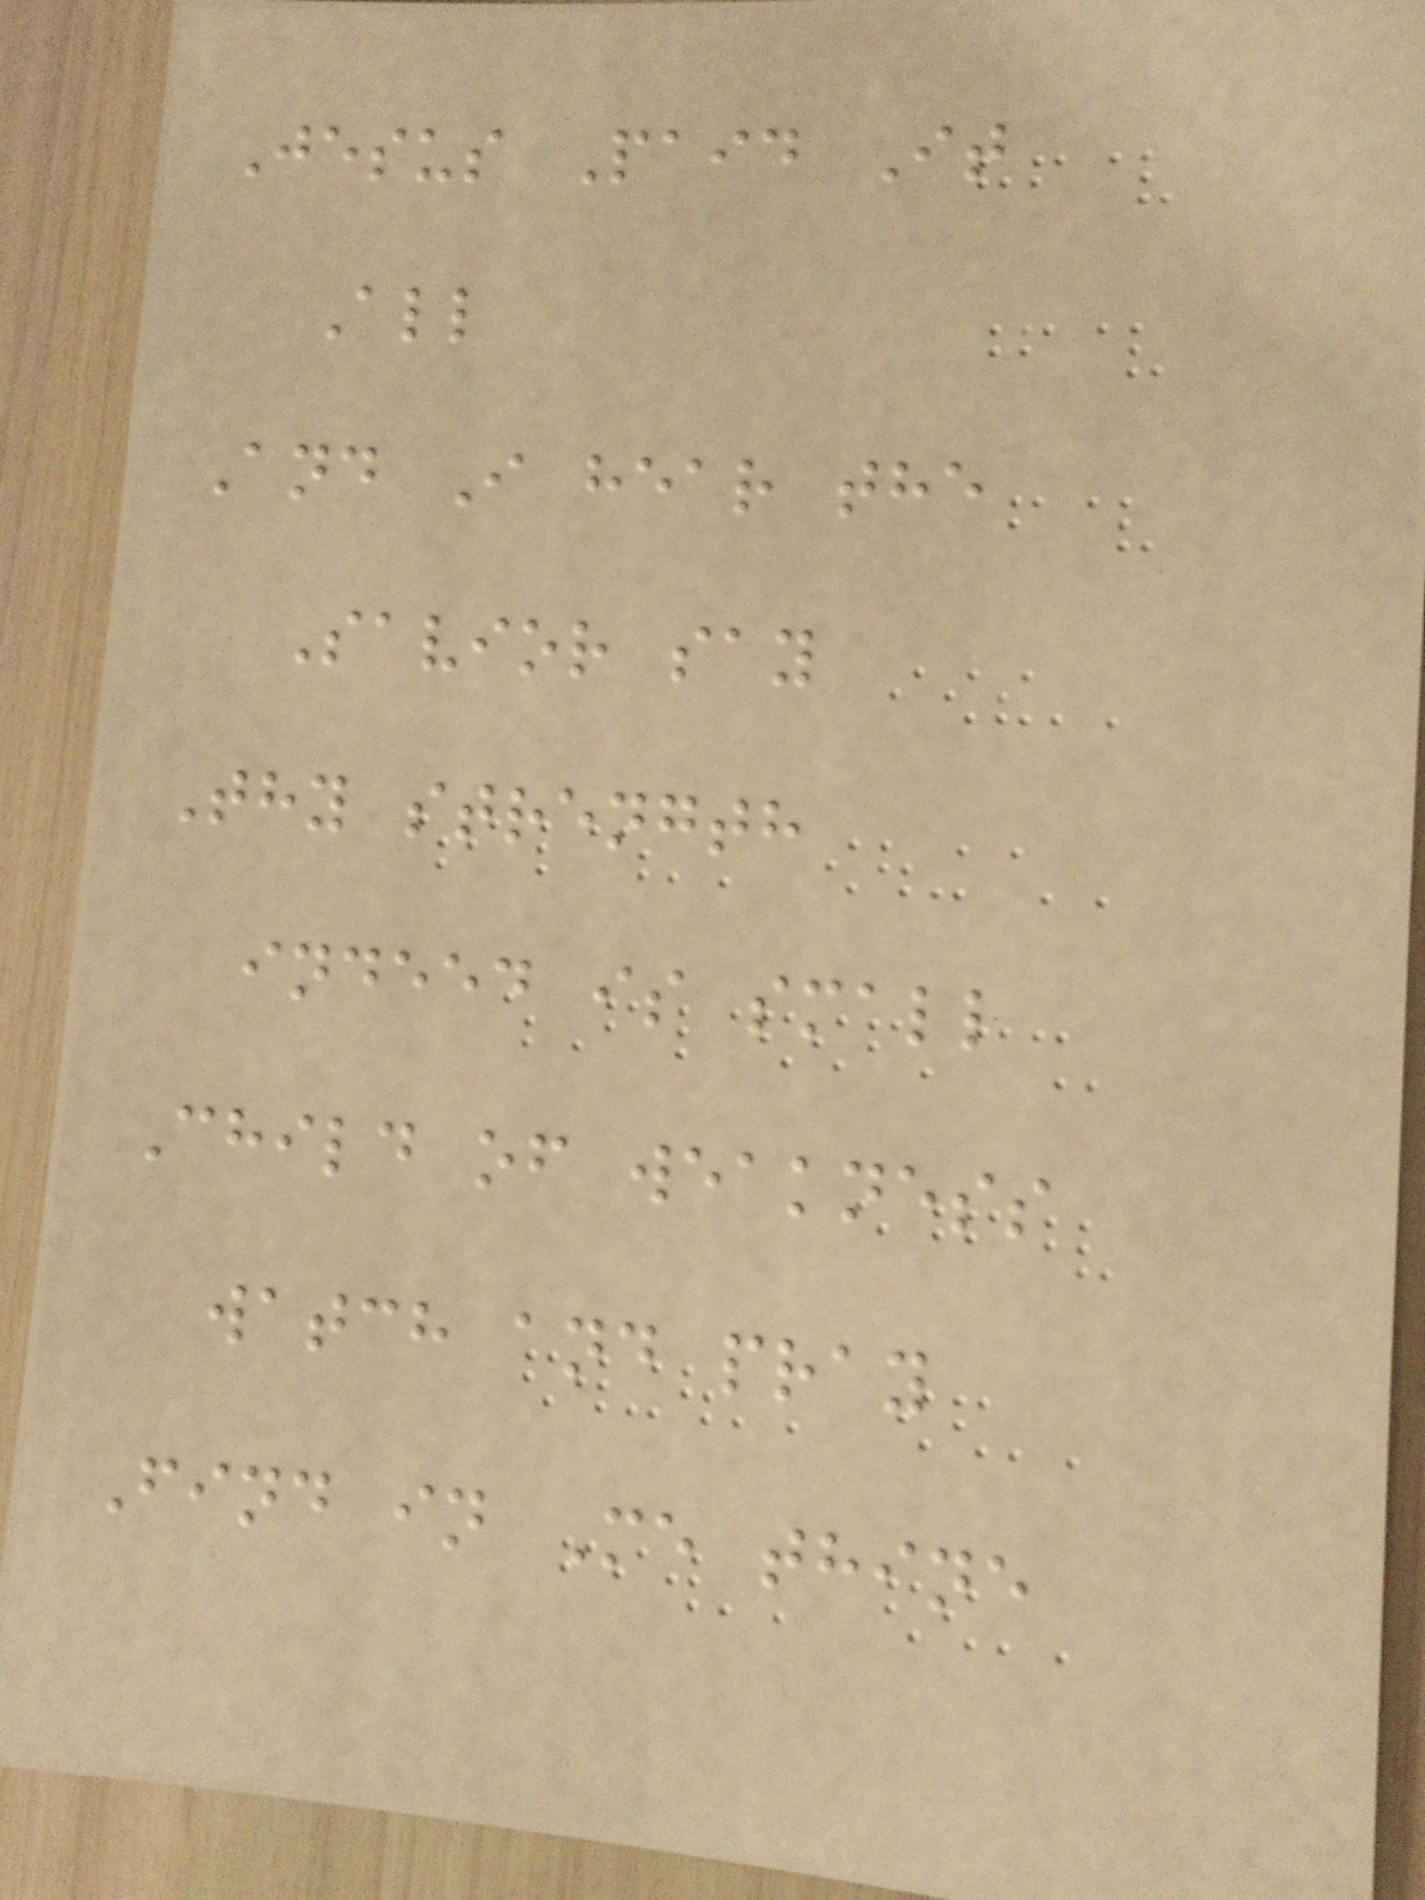Jesus Paid It
All
And I hear the
Savior say
Thy strength
indeed is small
Child of weakness
watch and pray
Find in Me thine
